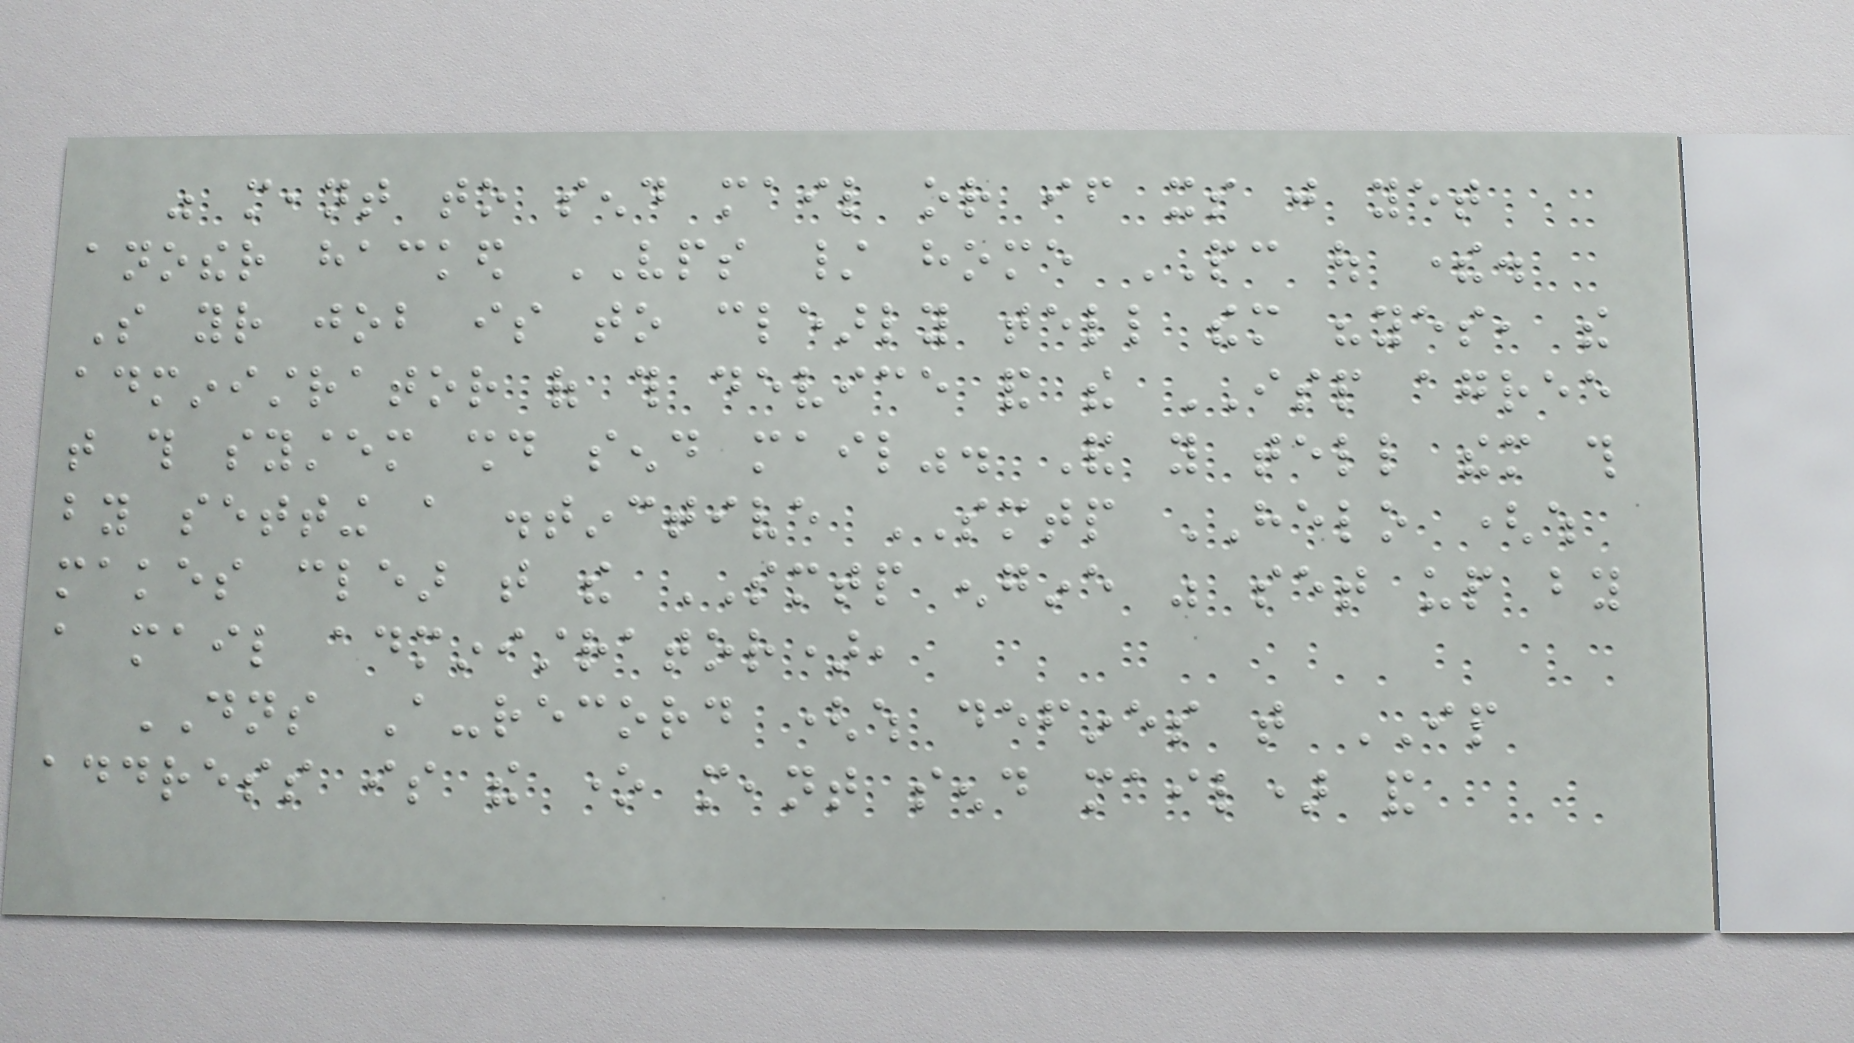was meant to send mail or if its just yet
another hacked VPS / home PC out there.
So your job is to clearly tell them "yes, the
administrator of this device and the ISP agree
that this system should send mail". And you tell them this
by setting a distinctive SMTP HELO (which
makes clear that the SMTP engine was set up by
a mail administrator),
DNS A-record (which defines that IP
address is the one meant send mail) and
